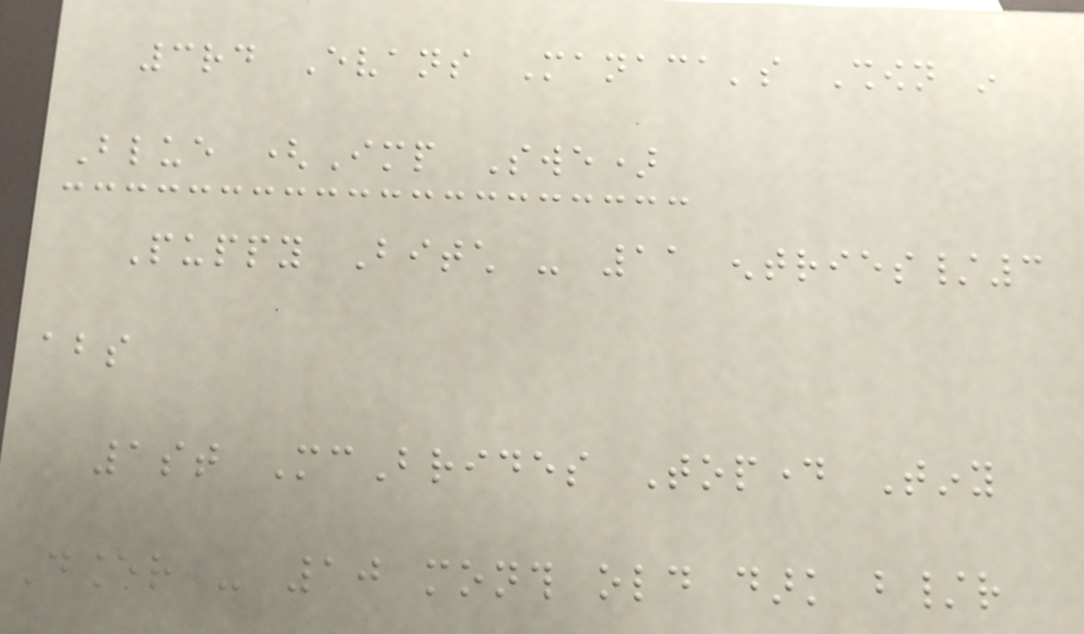3rd Evans Manaca's Shown in
Blue (Imp Swe)
Puppy Bitch - 11 entries/3
abs
1st McBrides Topday Tiny
Dancer - 10 month old dark b/r
